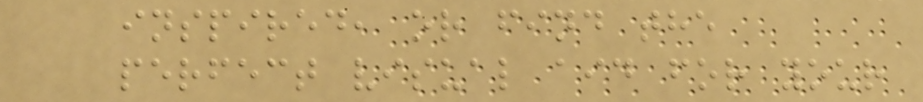inspired, or find the
perfect visual aid for your
